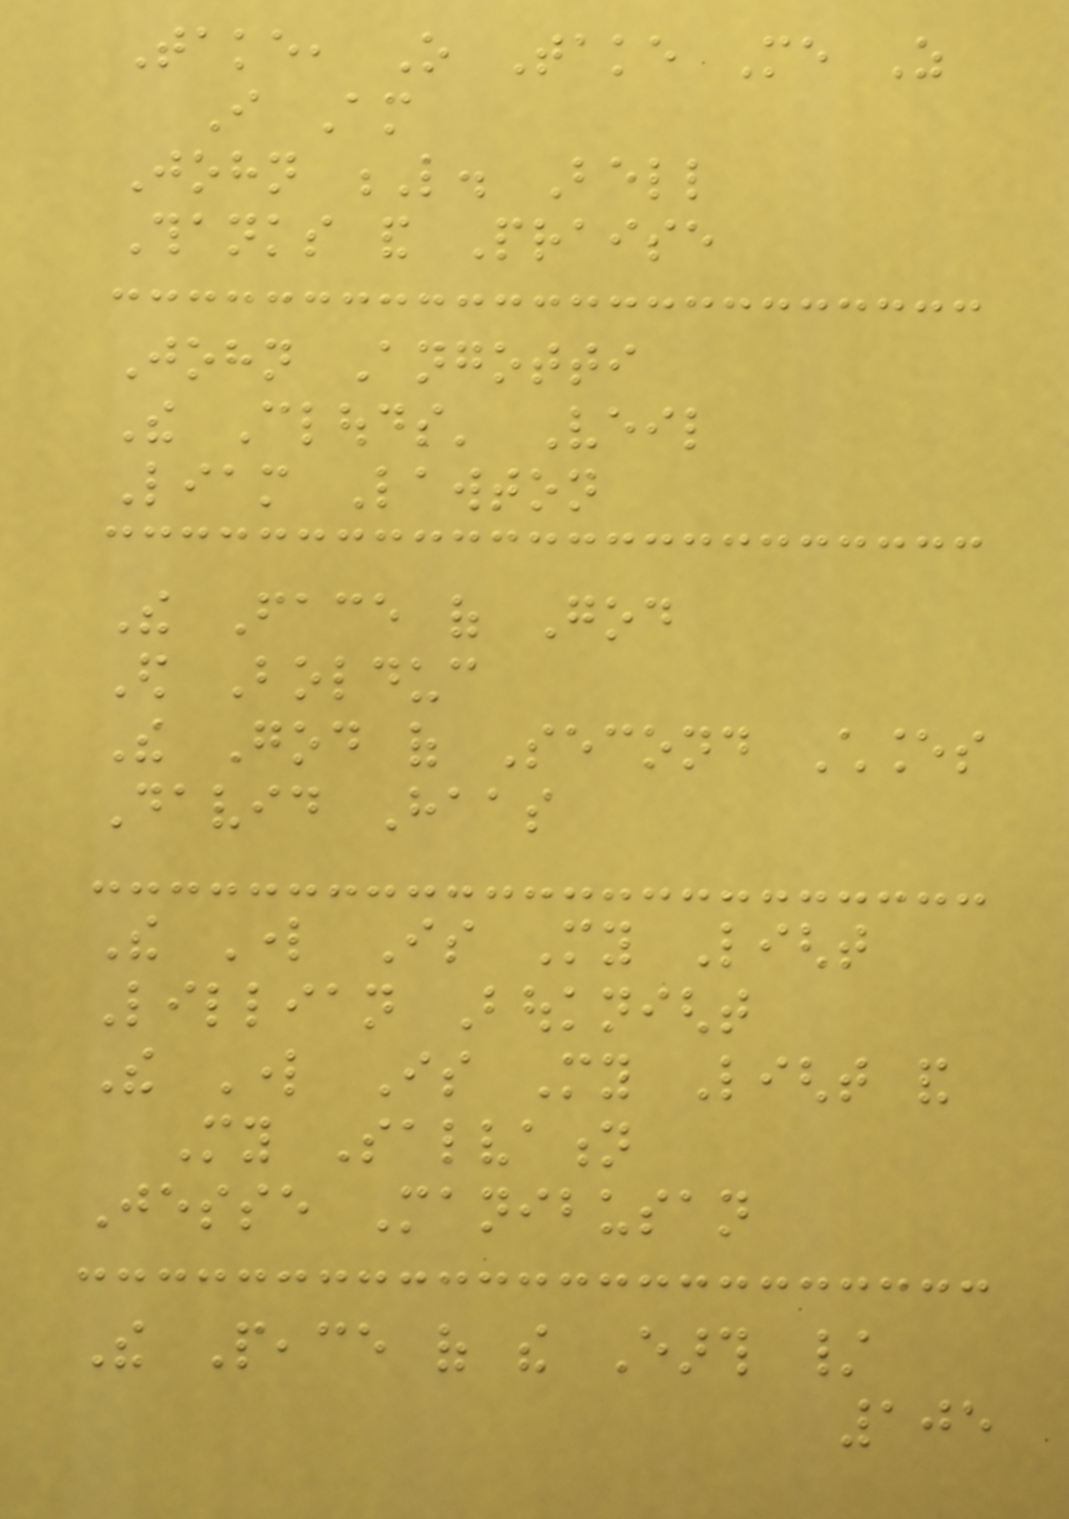Take, O Take Me As
I Am
John L. Bell
Thanks and Praise
John Angotti
The Clouds' Veil
Liam Lawton
The Face of God
Ed Bolduc
The God of Second Chances
David Haas
The Lord Is My Light
Lillian Bouknight
The Lord Is My Light and
My Salvation
Jesse Manibusan
The Peace of the Earth /
105
